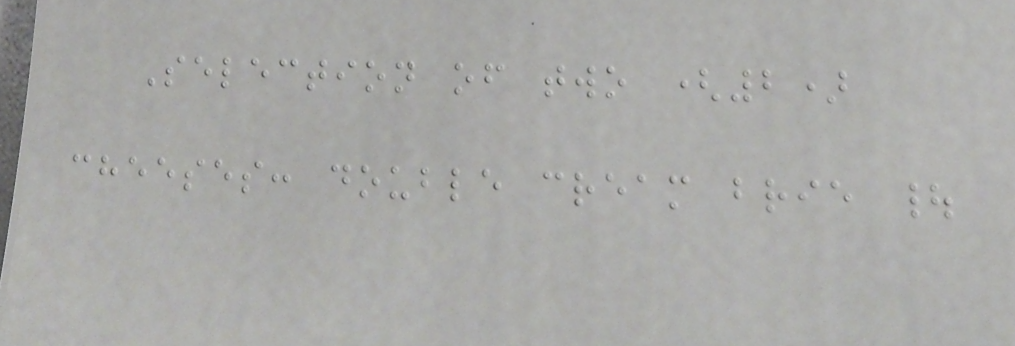Selection of two (2)
cheeses: double cream brie |
